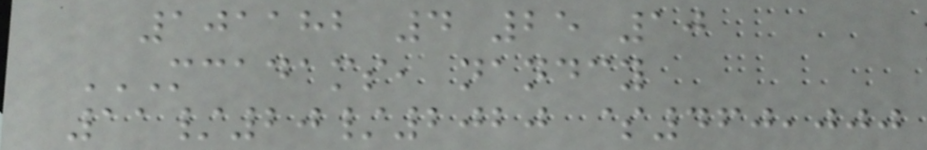101182 4 25 10
MCADAMS, NANDCY
11/20/2020 $460,000
